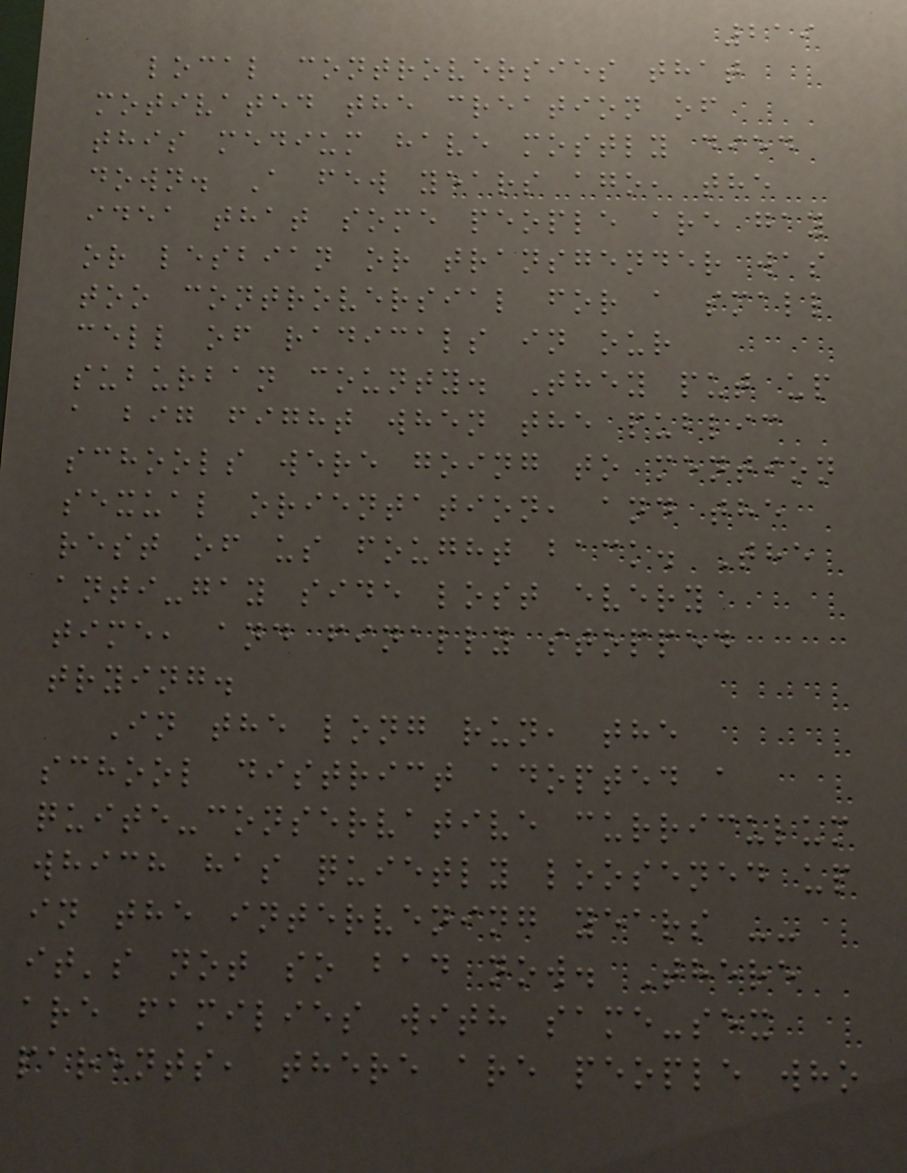219
local controversies that
motivated the creation of
this medium have mostly died
down. A few years ago, the
idea that some people are gay
or lesbian or transgender was
too controversial for a small
cell of radicals in our
suburban county. They put up
a big fight when the public
schools were going to mention
sexual orientation, and the
rest of us fought back. The
anti-gay side lost every
time, and finally stopped
trying.
In the long run, the
school district adopted a
quite-conservative curriculum
which has quietly loosened up
in the intervening years --
it's not so bad now. There
are families with same-sex
parents, there are people who
